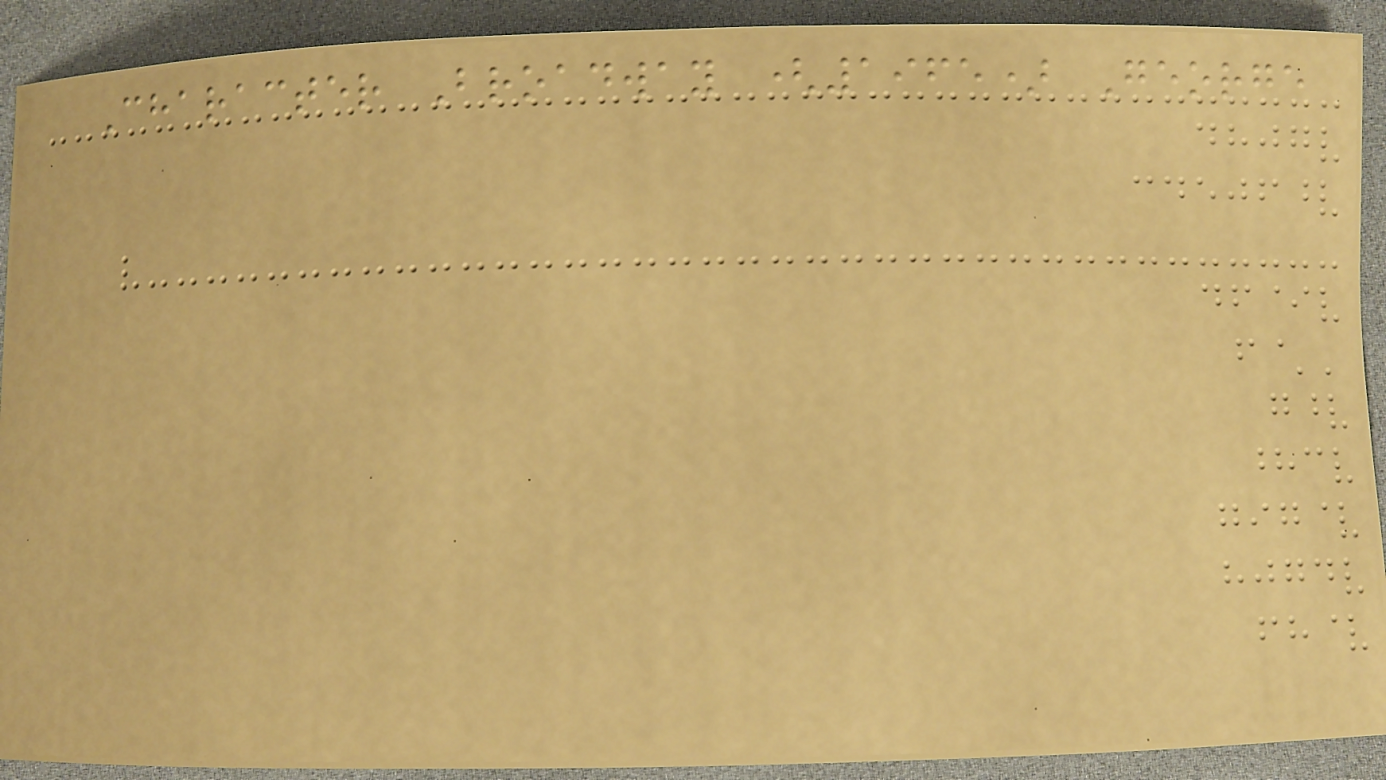Character Broadway (1965) George
